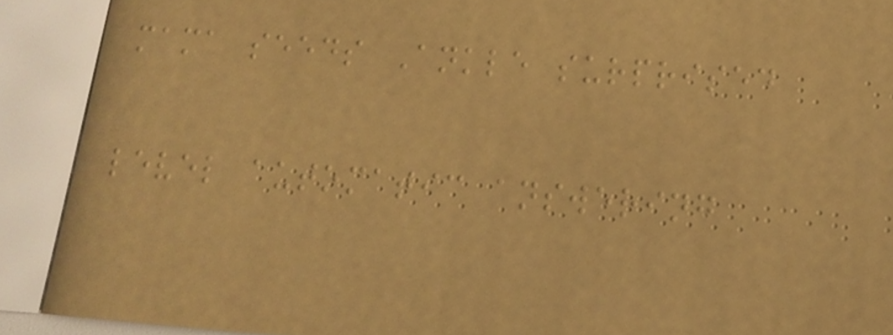mama seeds Ankle surprised
level automatic answering
